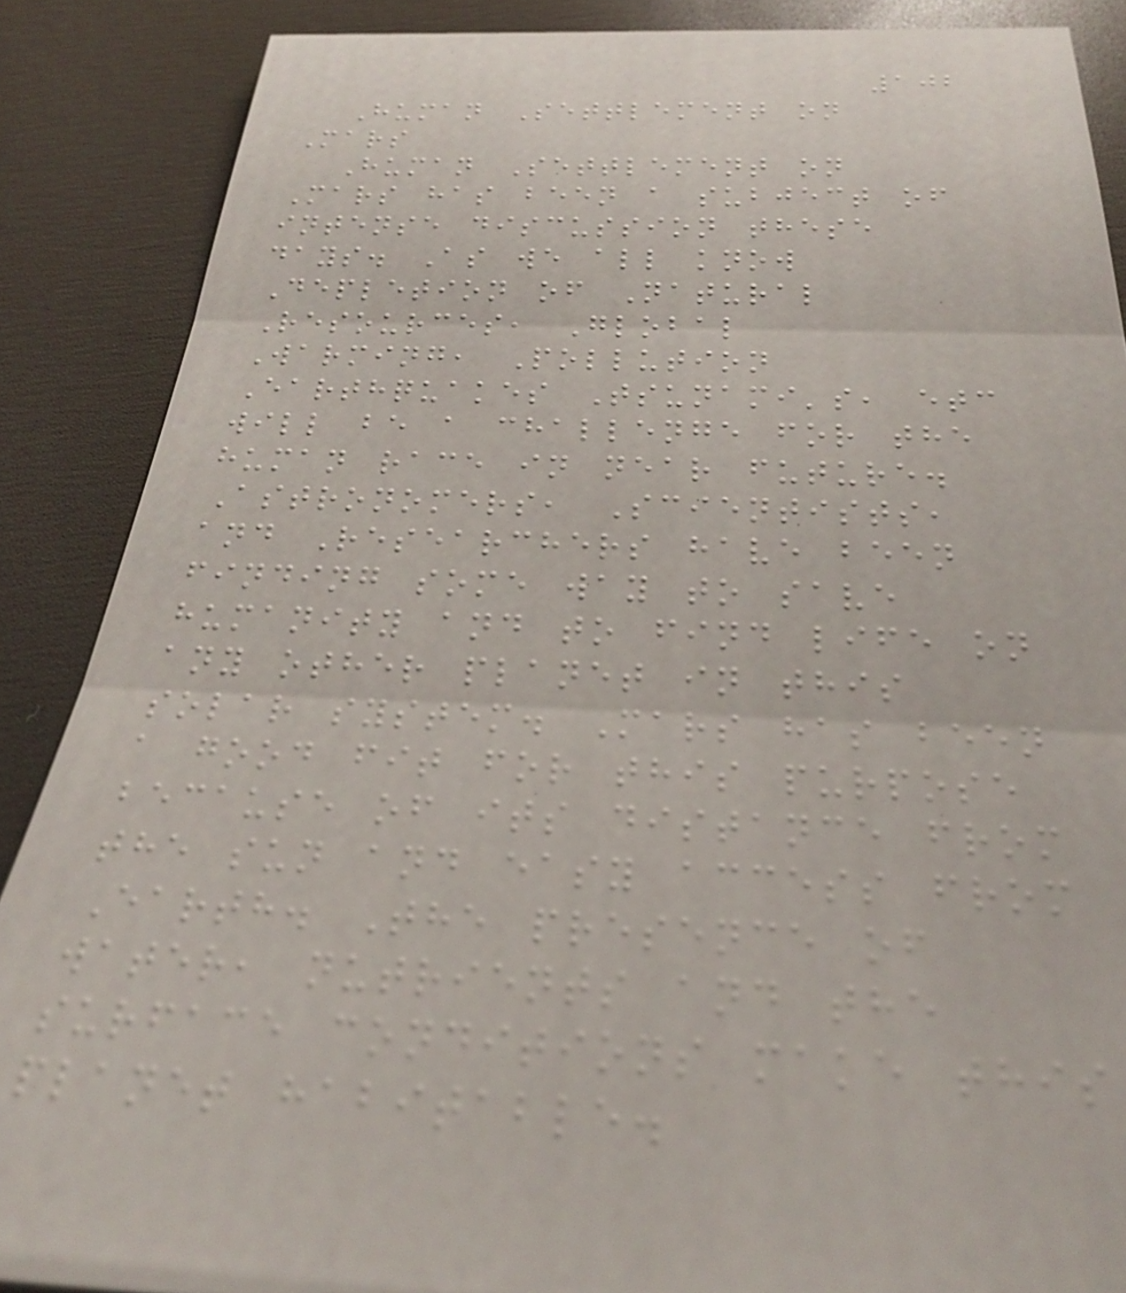102
Human Settlement on
Mars
Human Settlement on
Mars has been a subject of
intense discussion these
days. As we all know
Depletion of Natural
Resources, Global
Warming, Pollution
Earthquakes Tsunami's, etc
will be a challenge for the
human race in near future.
Astronomers, Scientists,
and Researchers have been
finding some way to save
humanity and to find life on
any other planet in this
solar system. Mars has been
a good fit for this purpose
because of its distance from
the sun and easy access from
Earth. The presence of
water, nutrients and the
surface conditions make this
planet habitable.
